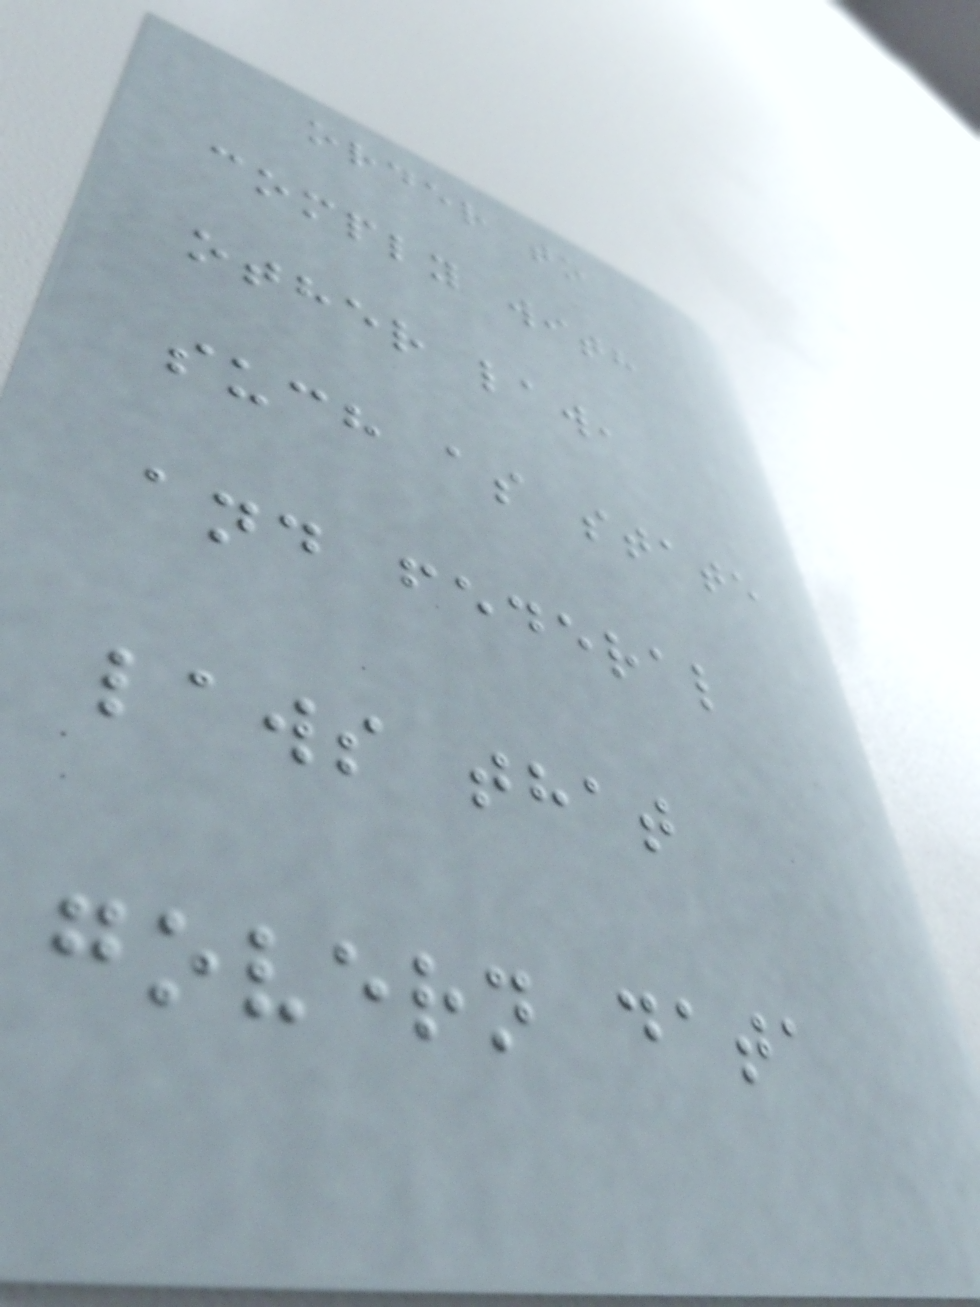order to
comply with
other law,
such as state
and federal
laws that
govern data
